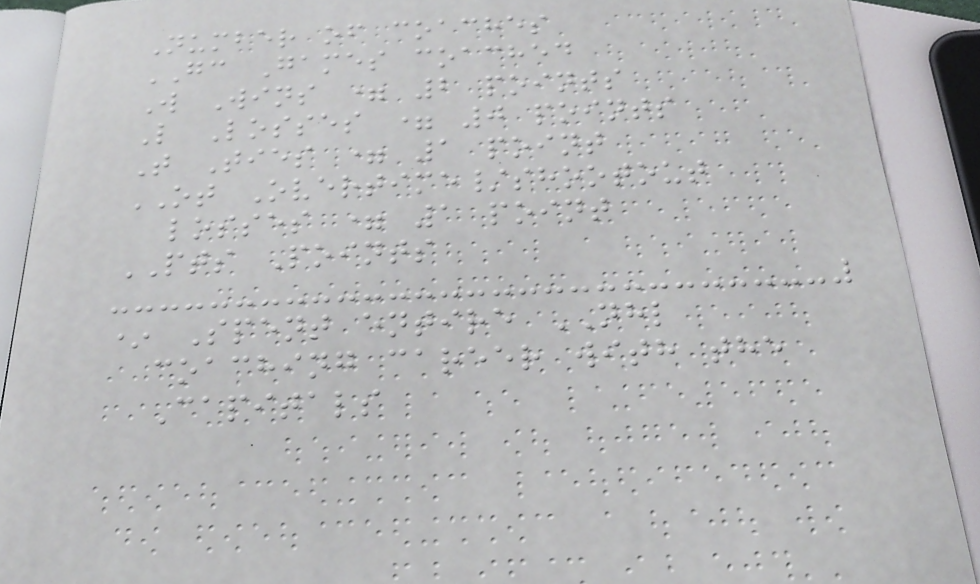Number of coaches
GC Games coached
W Wins = 2 points
L Losses = 0 points
T Ties = 1 point
OT Overtime/shootout
losses = 1 point
PTS Points
* Spent entire NHL
coaching career with the
Capitals
